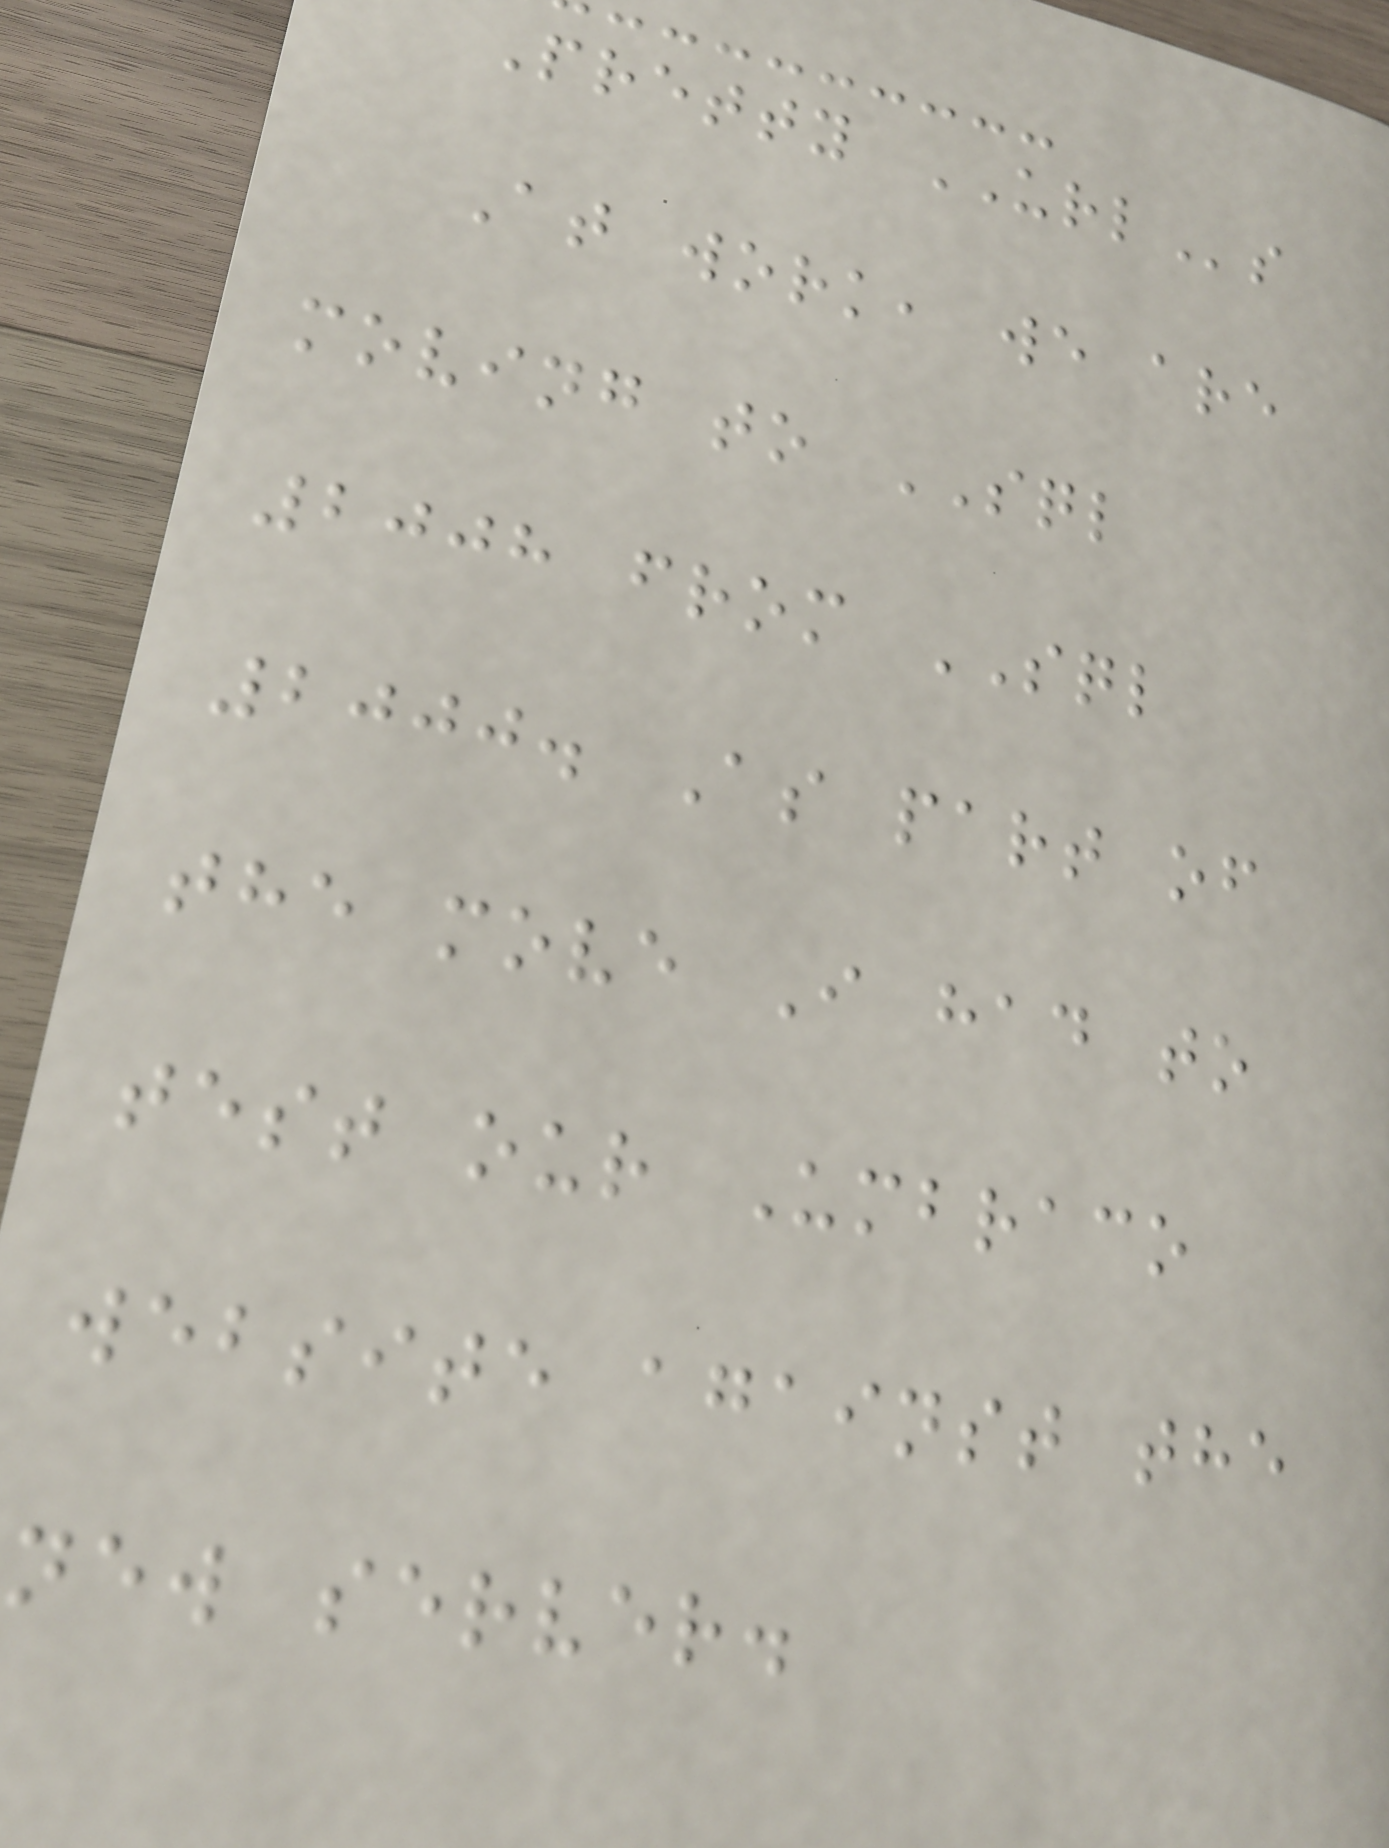Pretty URLs
At work, we are
moving to SQL
2008 from SQL
2000. As part of
the move I had to
test our Umbraco
website against the
new server.
